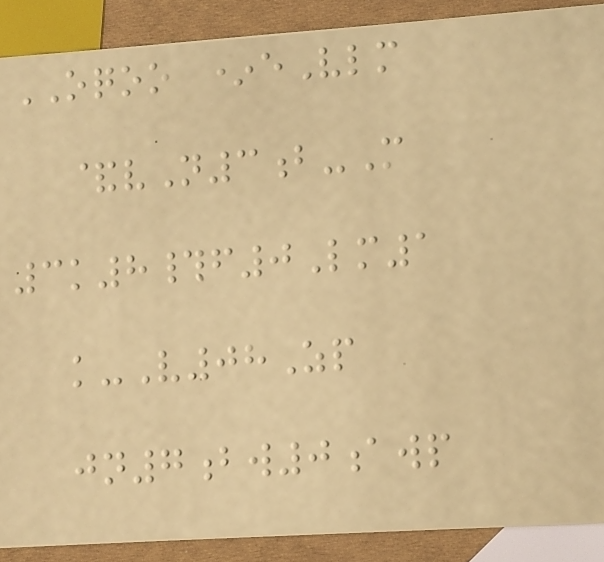OQOO *eVlm
&vN3b-M
3k8#f0Lm1
k-V08Zp
jn7bw0awp
